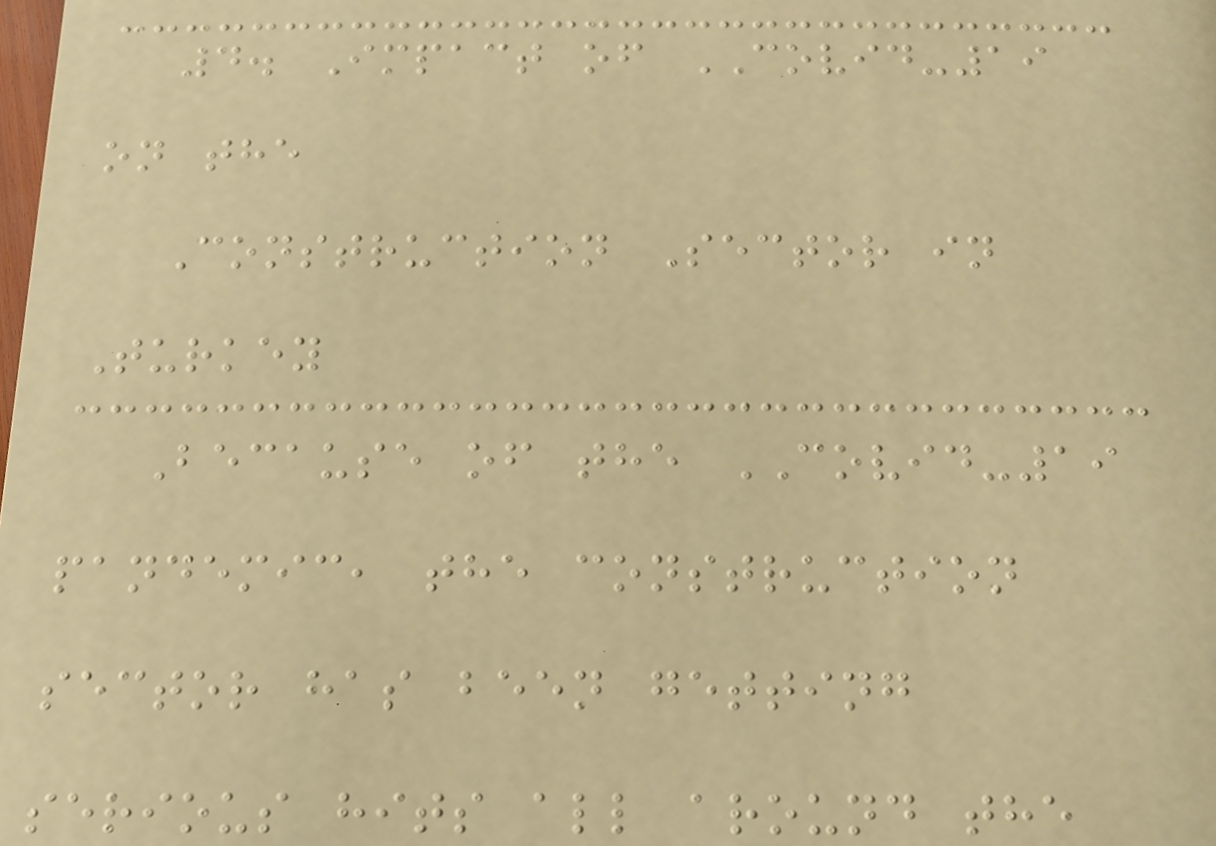4. Impact of COVID-19
on the
Construction Sector in
Turkey
Because of the COVID-19
pandemic, the construction
sector has been getting
serious hits all around the
